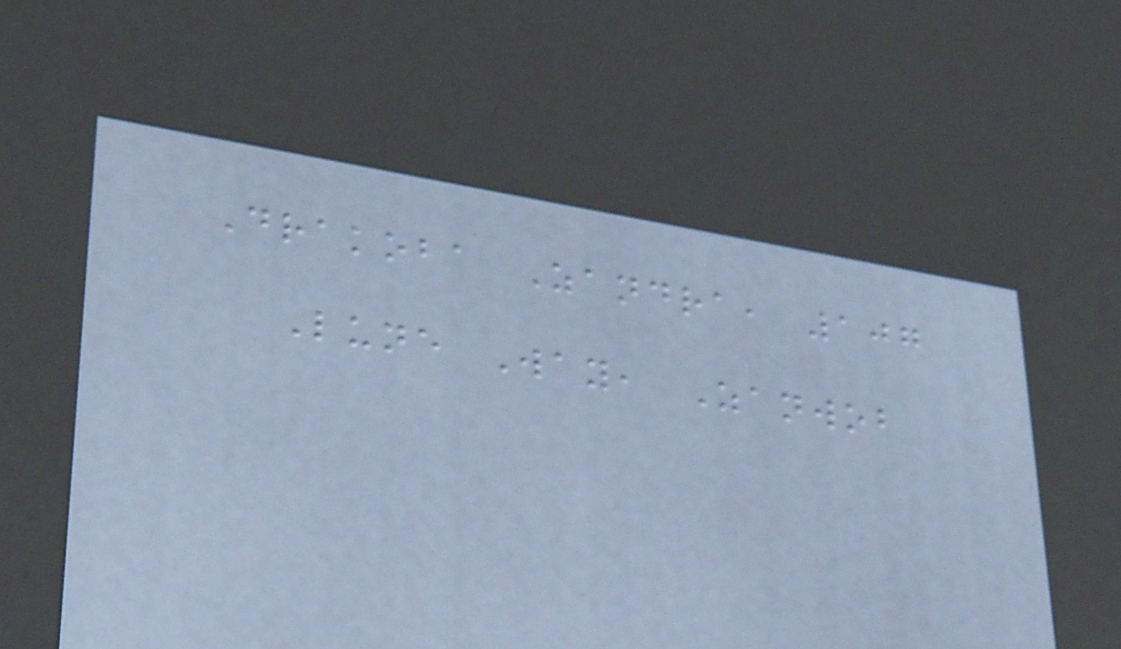Drakoba Zandra, 107
Lune Way, Zanwob
